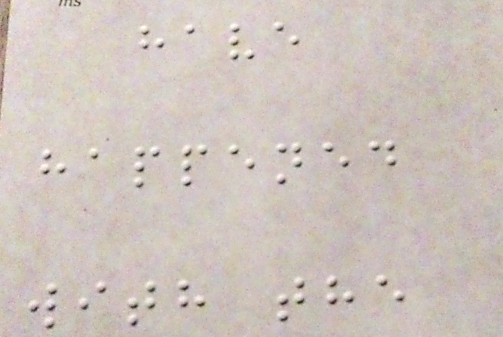have
happened
with the
